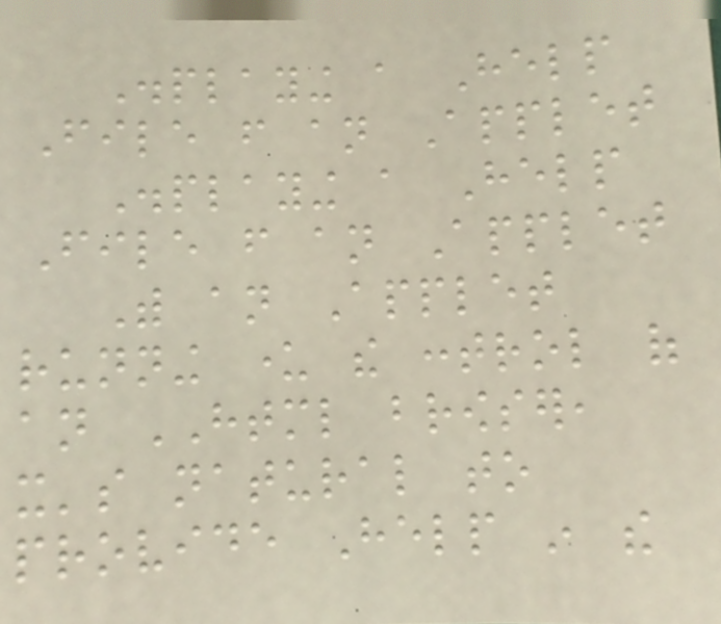Displaying a Help
File from an Applet
Displaying a Help
File from an Applet
With an Applet
running under the control of
an HTML browser,
it's natural to
provide Help in the
